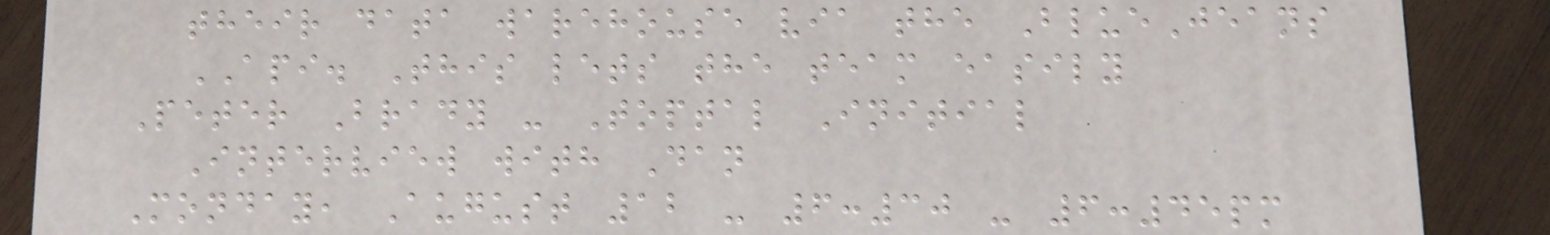their data warehouse via the BlueJeans
API. This lets the team easily
Peter Brady - Toptal Initial
Interview with Dan
Monday, August 12 - 6:30 - 6:45pm
